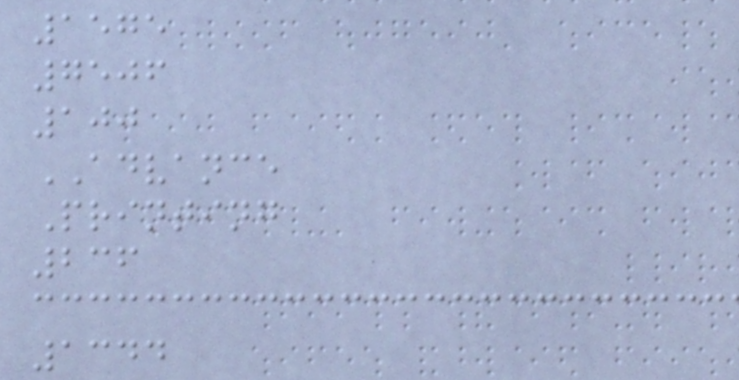1575
7506
100
ADVANCE
Printing
236
1344
